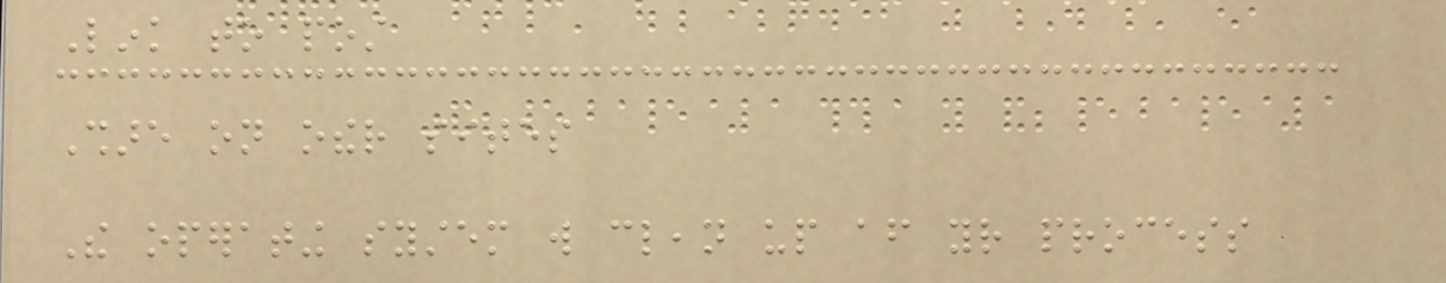Link to post
Share on other sites
The operating system will clean up after your process
